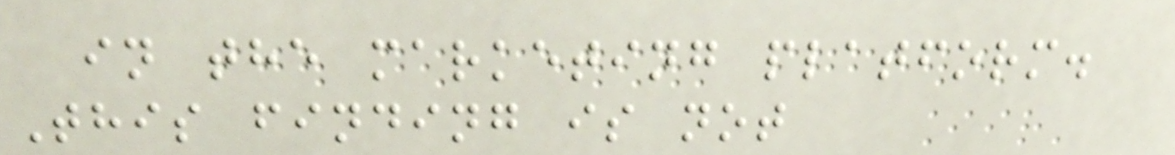in the marketing platform.
This finding is not
